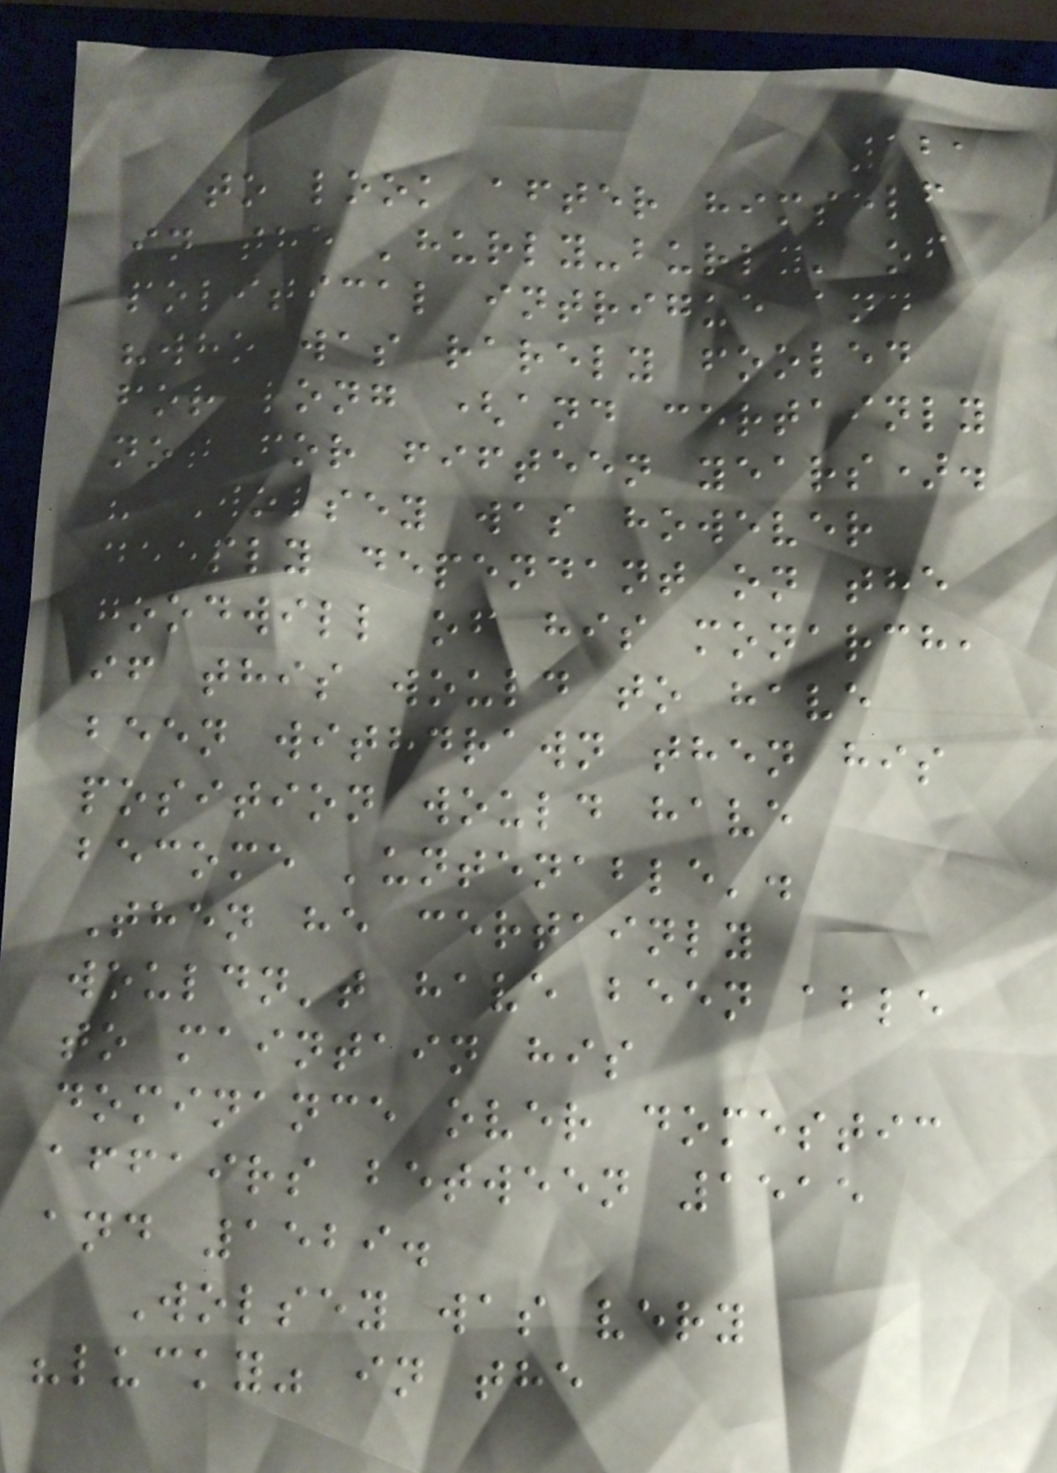121
to look after himself
in the 'hurly-burly' of
political intrigue and
"who was rarely fooled
for long (and certainly
not for fifteen years).
" Wolsey was however
deeply dependant on the
goodwill of his monarch,
if this would to have
been withdrawn then his
position would have
become 'untenable'.
Then he certainly
wouldn't have been able
to maintain his
dominance over domestic
affairs between 1515
and 1529.
Wolsey was very
"lucky" in the
